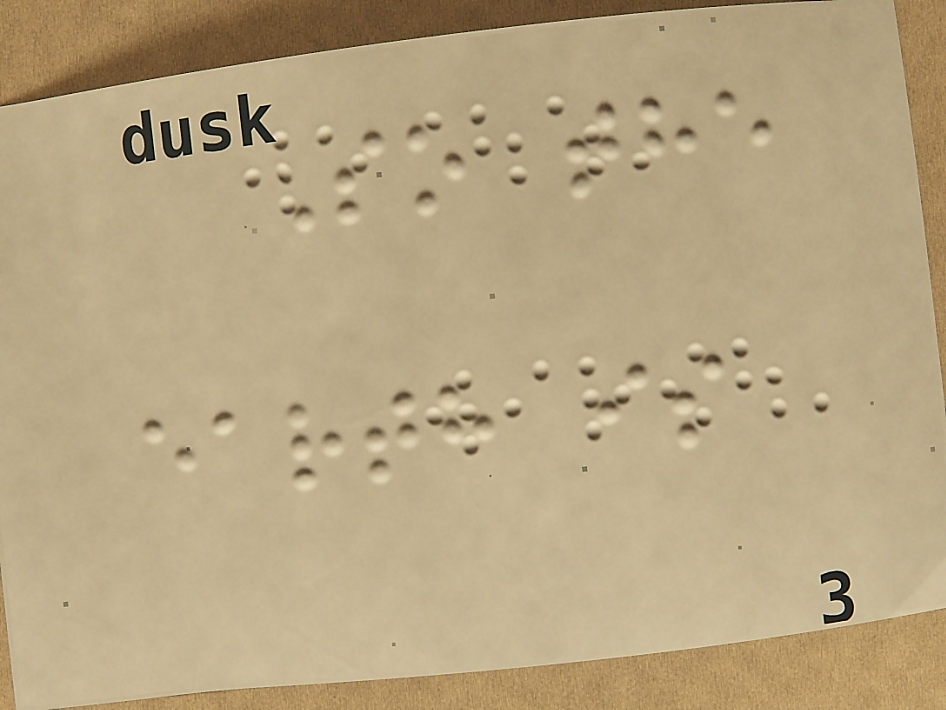So the
earth is
